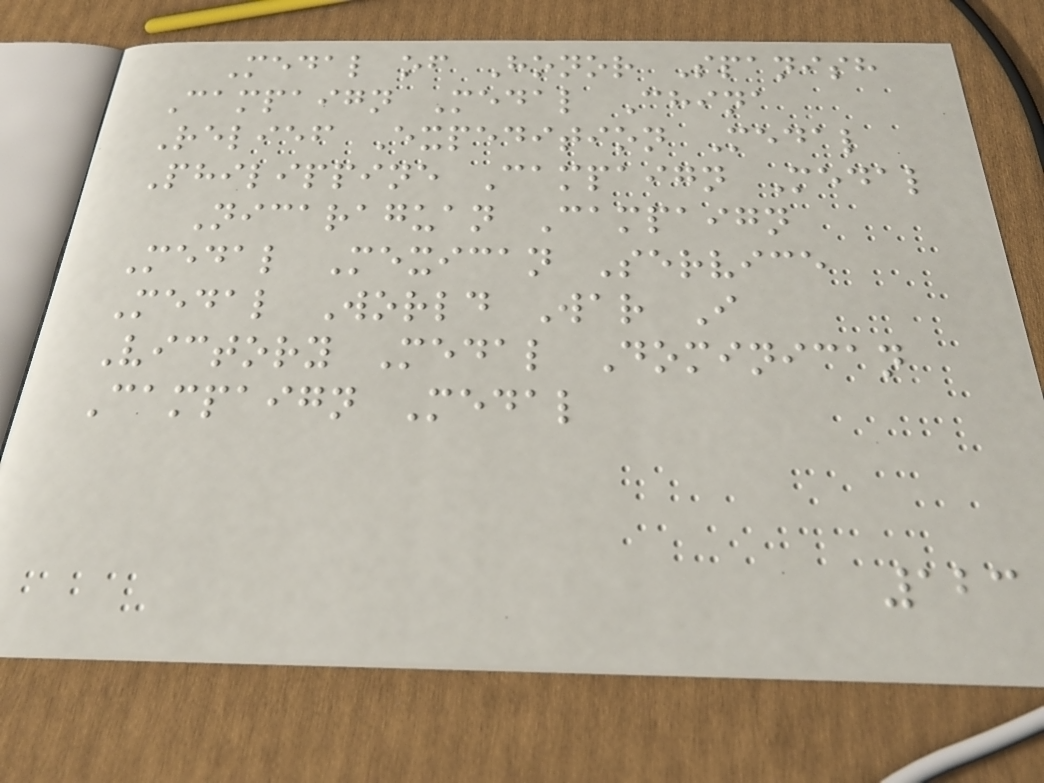Medal of Honor Spanish
Campaign Medal China
Relief Expedition Medal
Philippine Campaign Medal
Nicaraguan Campaign
Medal Mexican Service
Medal World War I
Victory Medal Dominican
Campaign Medal
123
